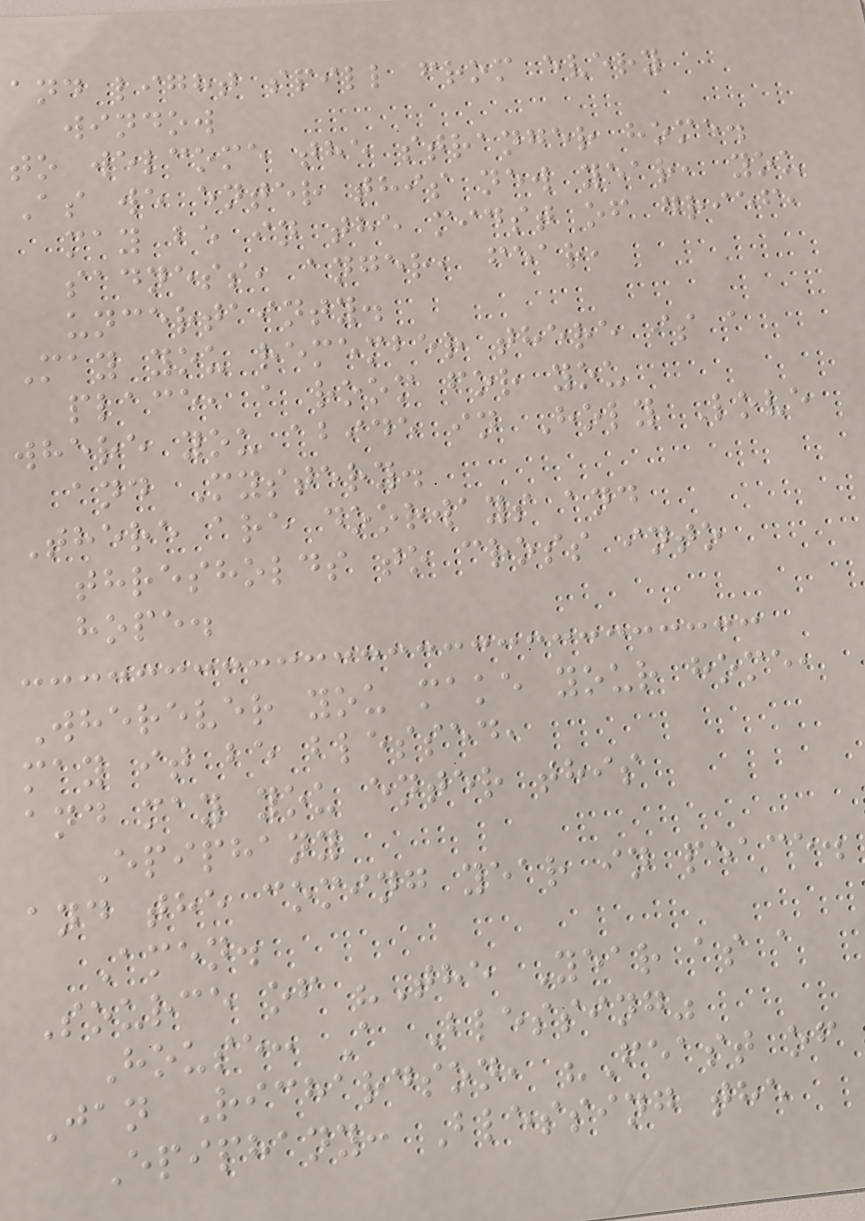and light spill from every
window
to welcome the stranger home.
As we enter this new year, you
may be in the midst of grief,
sadness, anger, fear,
uncertainty.
May you remember there is a
place, a room for you
where you abide in Holy Love
and Mystery.
There are doorways and
thresholds to cross into
hope.
Wherever you make your home,
may it be blessed,
and may you enter this
Epiphany
and the coming year in peace.
Amen.
Source of "The Year as a
House: A Blessing"
Jan Richardson, "Feast of
Epiphany: Blessing the
